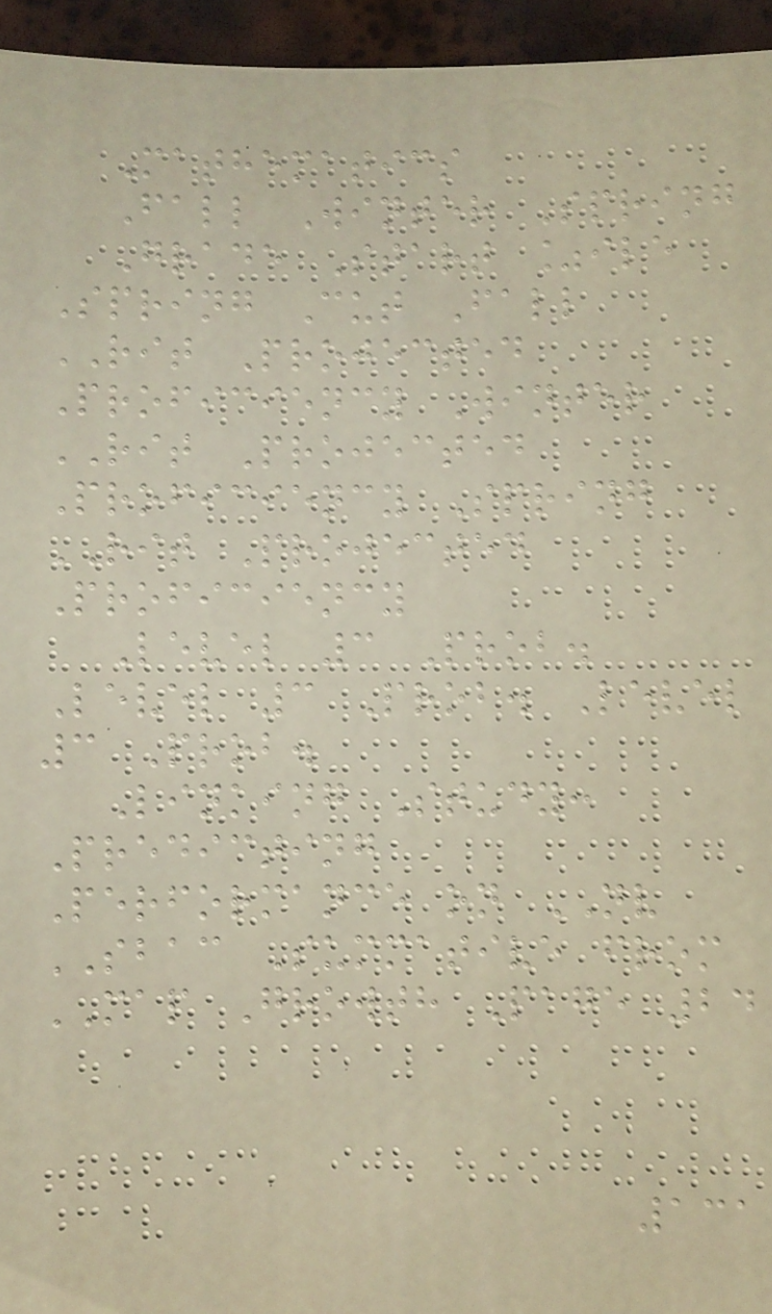Mathematics
Fall Winter Spring
Grade Start %ile
Spring Cut Fall
RIT Projected
Proficiency Winter
RIT Projected
Proficiency Spring
RIT Projected
Proficiency
Level 3 Prob.
Level 3 Prob. Level
3 Prob.
Linking Study:
Predicting
Performance on NV
SBAC Summative from
MAP Growth Page 24
131
